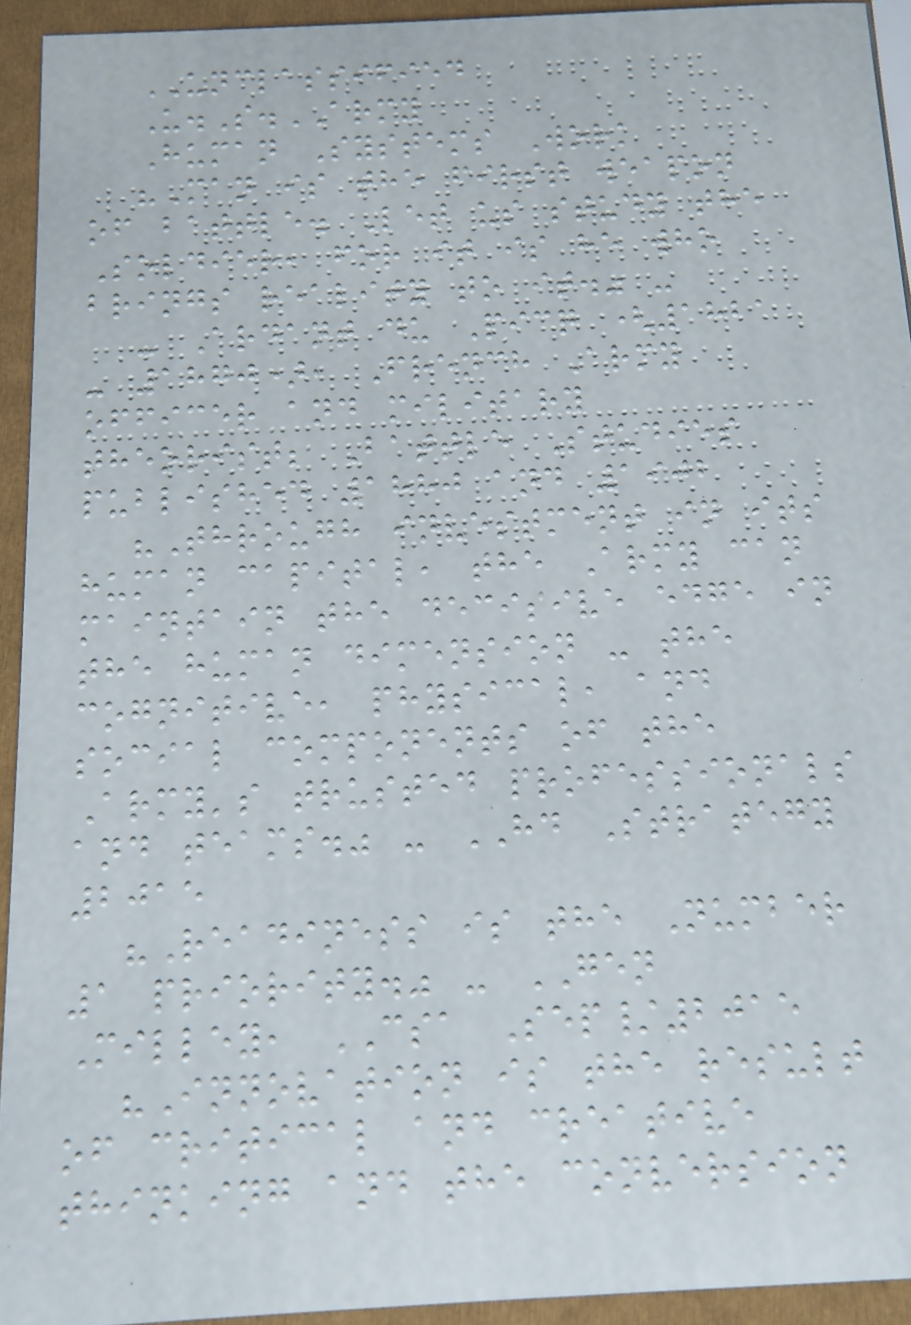UNCLASSIFIED
U.S.ARMY
Human Systems Work
"Man is the first weapon
of battle. Let us study the
Soldier, for it is he who
brings reality to it." -
- Ardant du Picq (1821
- 1870), French Army
officer and military
theorist; Battle Studies
published 1880 and 1902
"Through investment in its
human capital, the Army can
maintain the decisive edge in
the human dimension - the
cognitive, physical, and
social components of the
Army's trusted professionals
and teams." - HD Strategy
2015
"Readiness is the Number
1 priority." - GEN
Milley, CSA Sep/2015
"Innovation is the result
of critical and creative
thinking and the conversion
